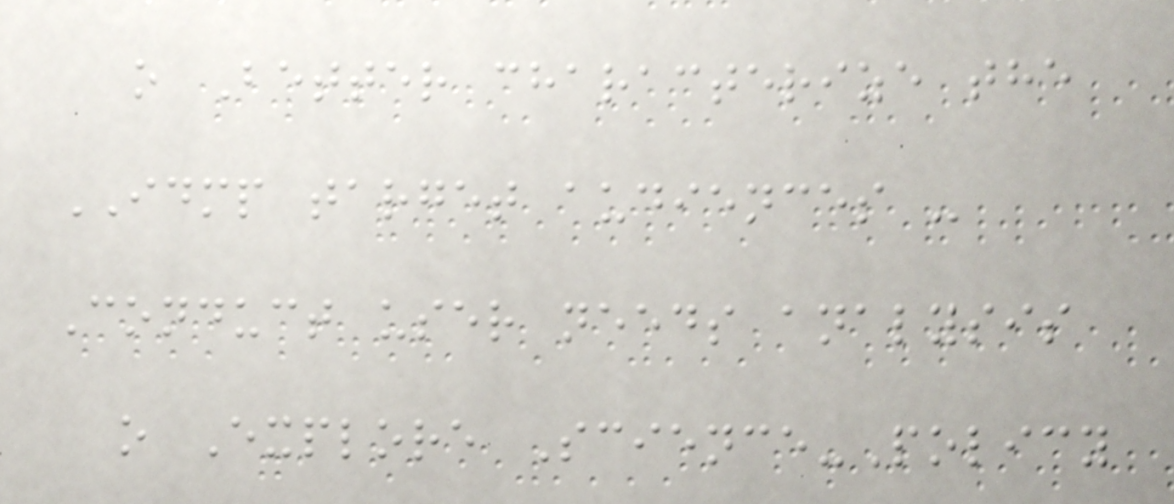o Better characterize the
IDMP target audiences -
Conduct user needs analysis
o Explore Science-Policy
